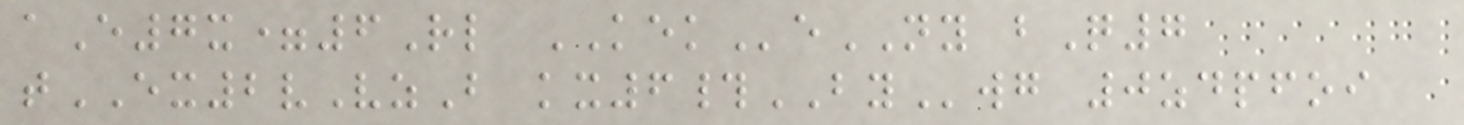aE7x=6Rl KEKeNY bQ7
tEX2vVzB kx6#BYwg 0zdpfoi
